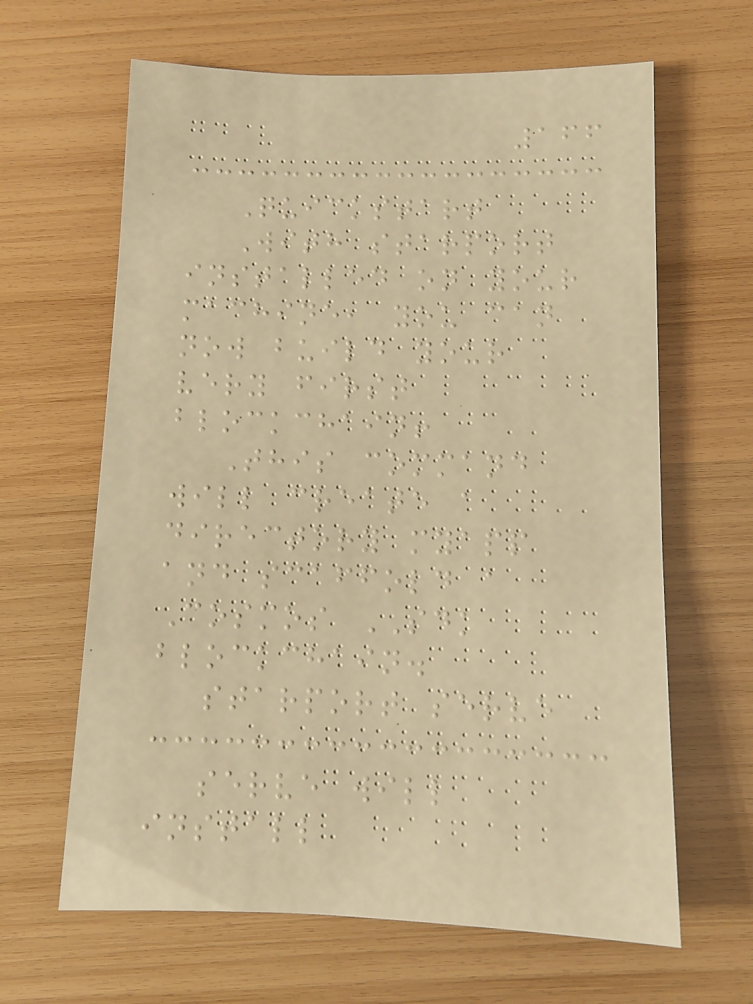166
Quickstart
With starport
installed on your
machine, you can
now build your
very first
blockchain!
This command
will create a
directory myapp
and scaffold a
Cosmos SDK
blockchain.
starport serve
serve will
install
